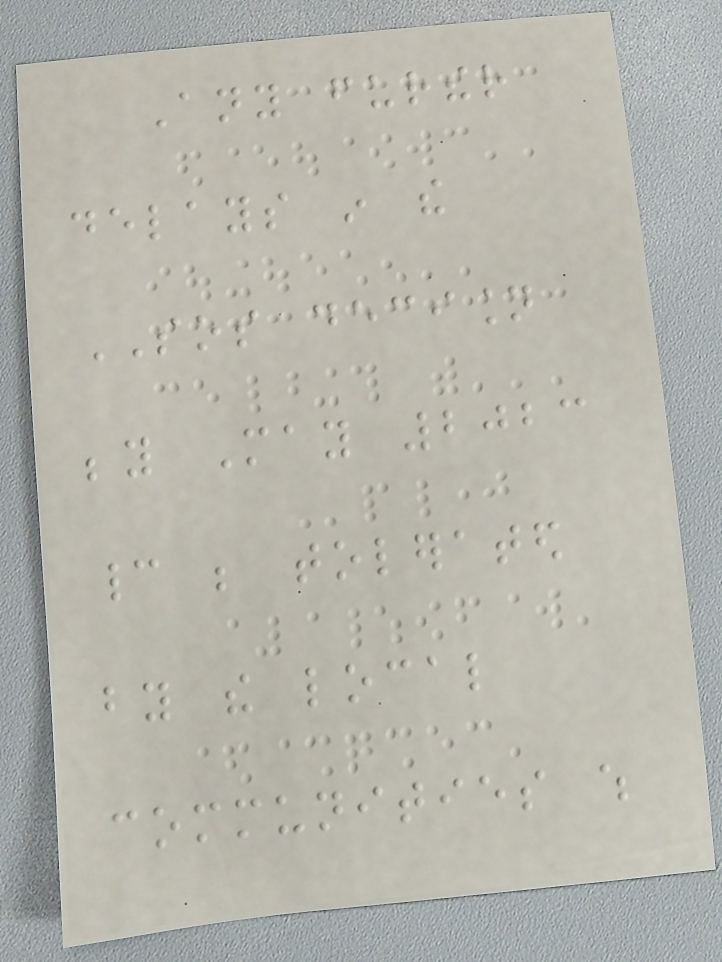Any further
delays in the
SOS decision
beyond May 2023
cannot be tolerated
by the local
communities which
